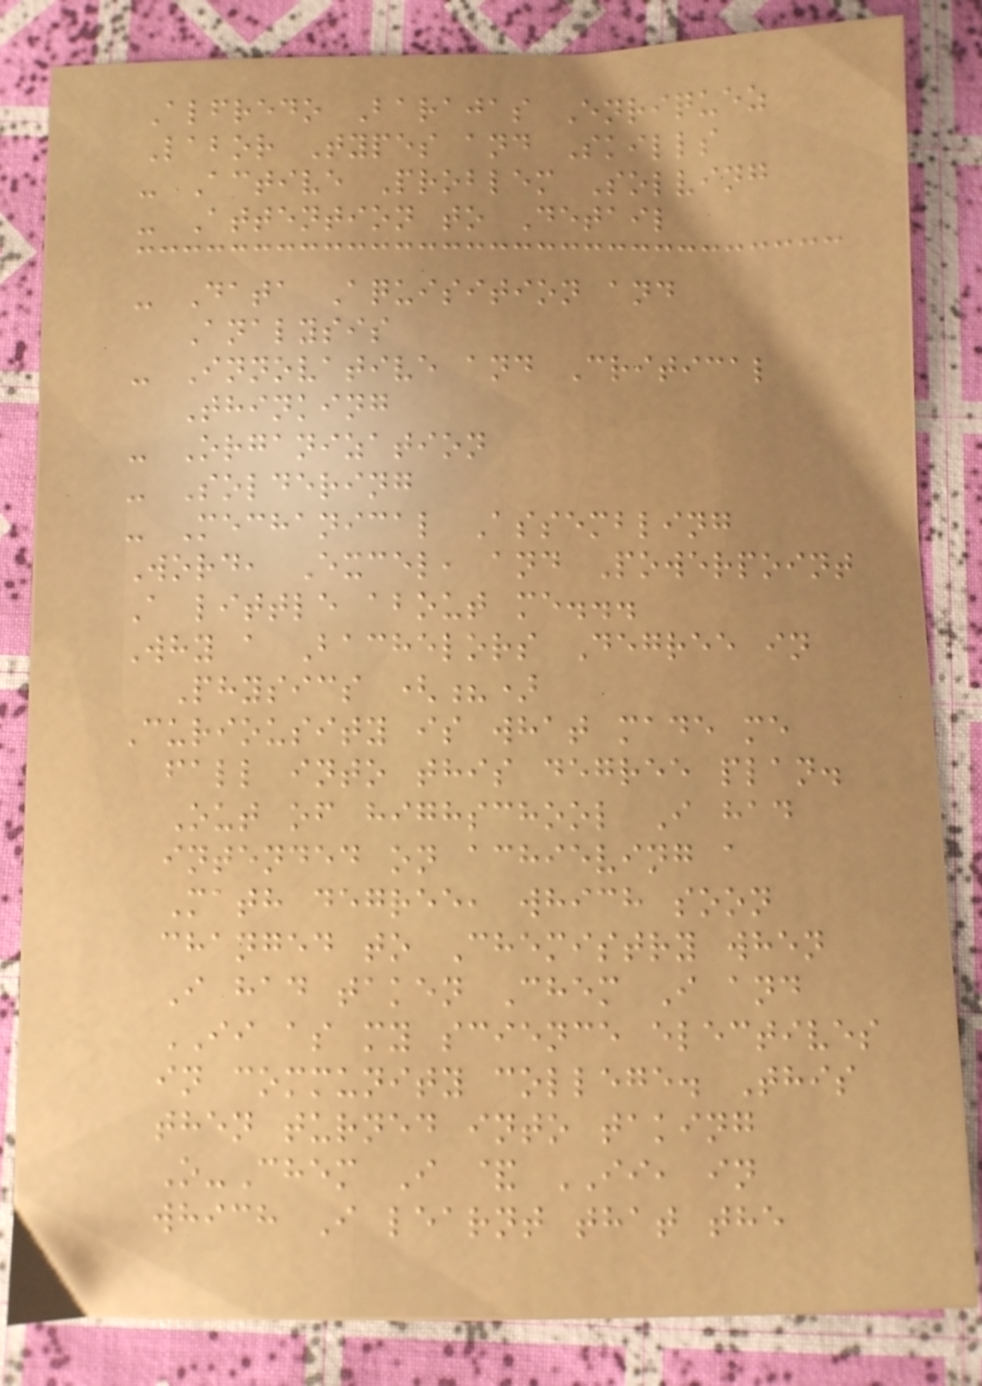Alfredo Barajas Enriquez
Labor Types and Skills
- Active Problem Solving
- Attention to Detail
- Data Aquisition and
Analysis
- Innovative and Critical
Thinking
- Organization
- Soldering
- Mechanical Assembling
Word, Excel, and Powerpoint
A little about me...
Why a Bachelors Degree in
Physics (?)
Curiousity is what made me
fall into this degree plan.
Out of highschool I had
intended on achieving a
Math degree, which soon
changed to Chemistry when
I had taken Chem I and
II as my science electives
in community college. This
then turned into taking
O-Chem I & II, in
which I learnt that the
